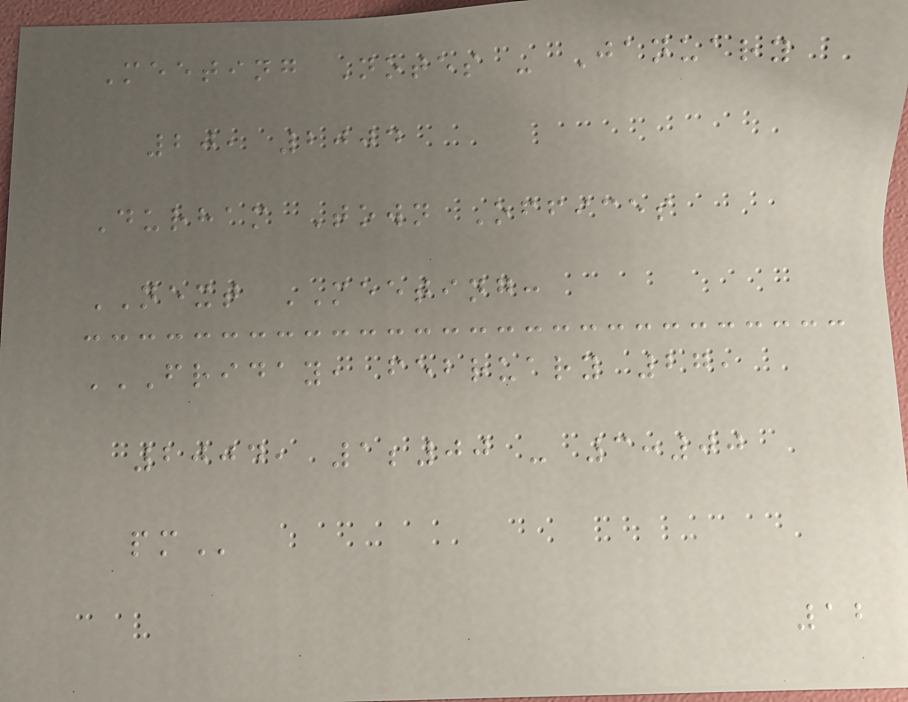Meeting Notes - January
20, 2004
Durham Town Offices
NEXT MEETING:
FRIDAY, FEBRUARY 27,
2004, 1;00 - 3:00
PM
12
